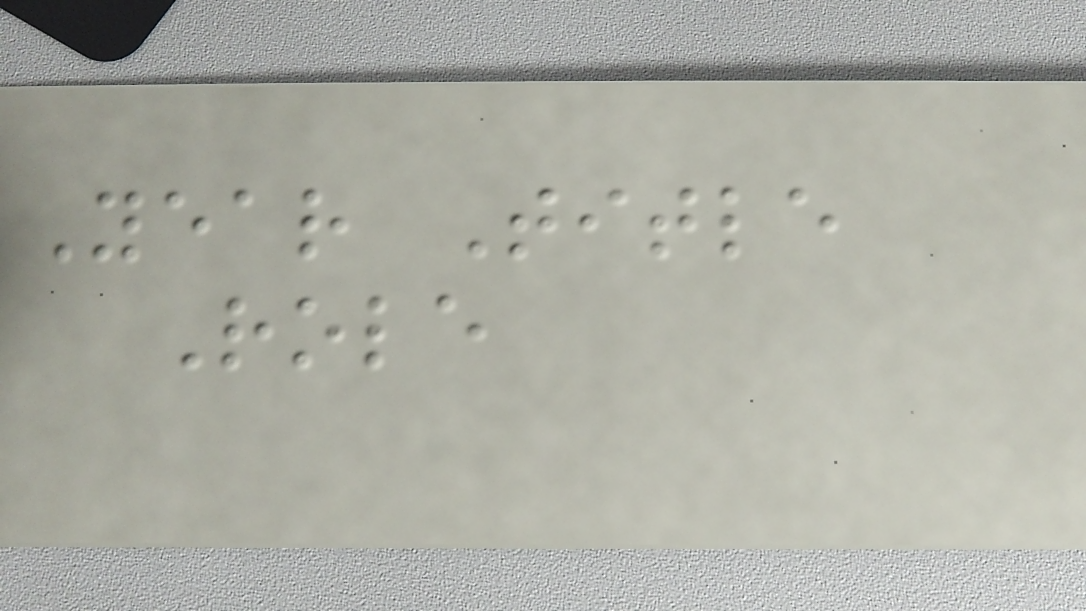Year Title
Role
